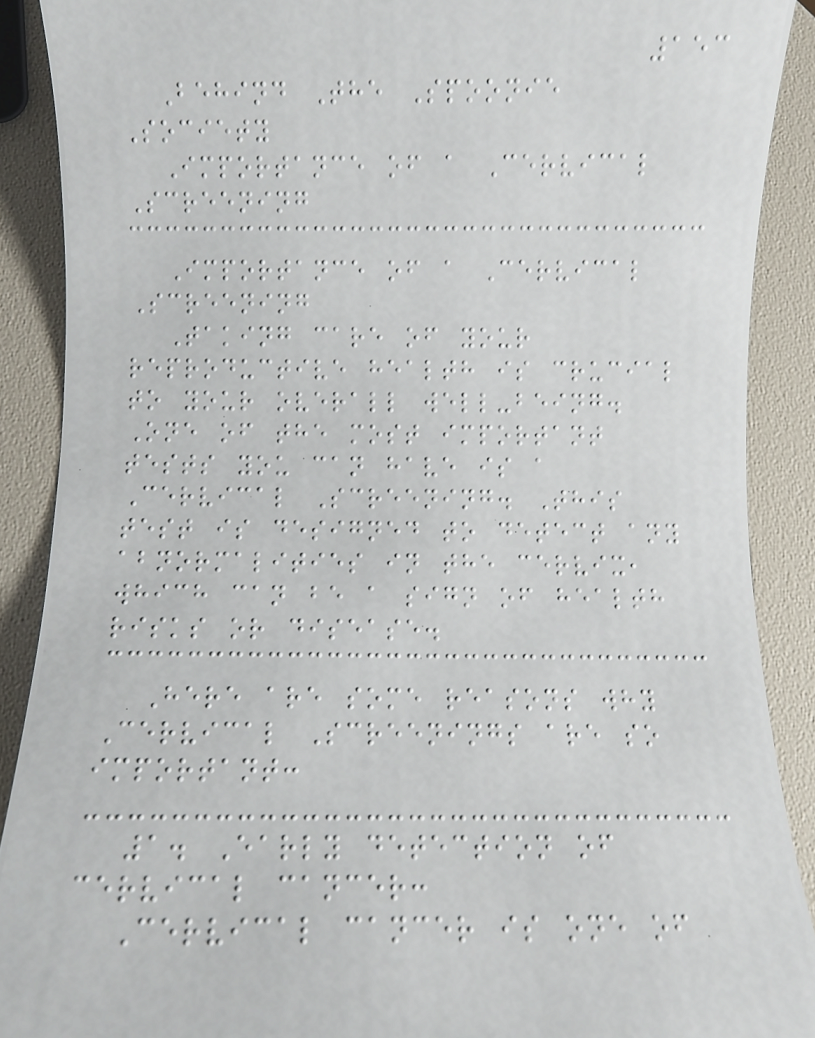153
Behind The Spoonie
Society
Importance of a Cervical
Screening
Importance of a Cervical
Screening
Taking care of your
reproductive health is crucial
to your overall well-being.
One of the most important
tests you can have is a
Cervical Screening. This
test is designed to detect any
abnormalities in the cervix,
which can be a sign of health
risks or disease.
Here are some reasons why
Cervical Screenings are so
important:
1. Early detection of
cervical cancer:
Cervical cancer is one of
